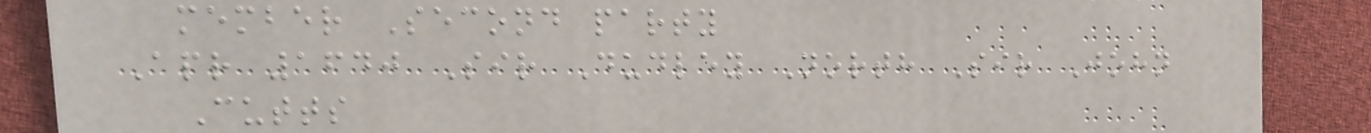member Second party
Apr 1640 Sir Dudley North Sir John
Cutts
